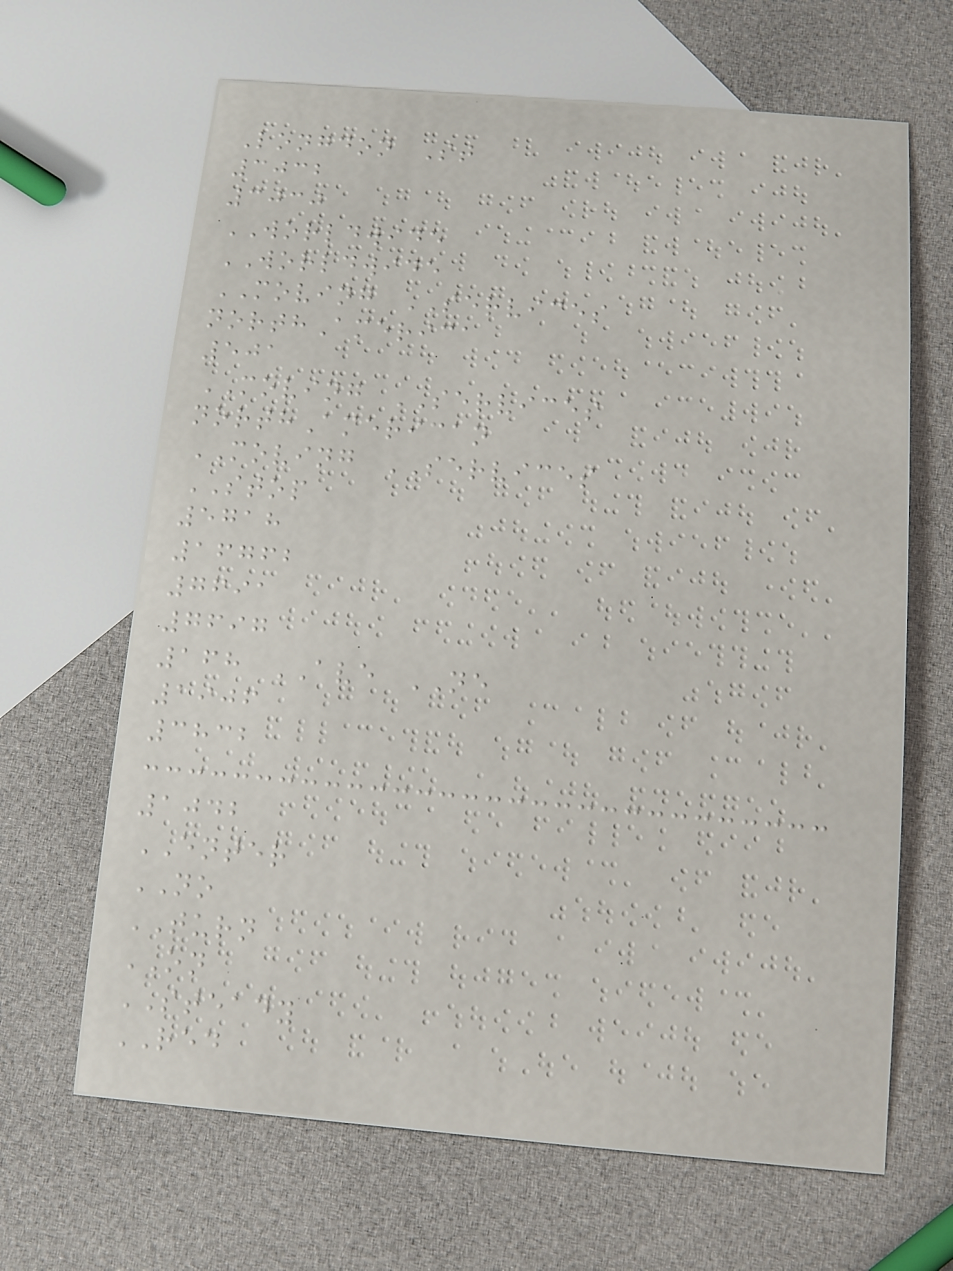Longdon St
3032
3030
WORLDWIDE
WORLDWIDE
MOVING SERVICES
northAmerica
501
MOVING SERVICES
northAmerican
MOVING SERVICES
STOP
5718
16762
7691
7697
168 AVE NE
1906
3832
1042
ENTER
NO
TURN
ON
STEADY
RED
